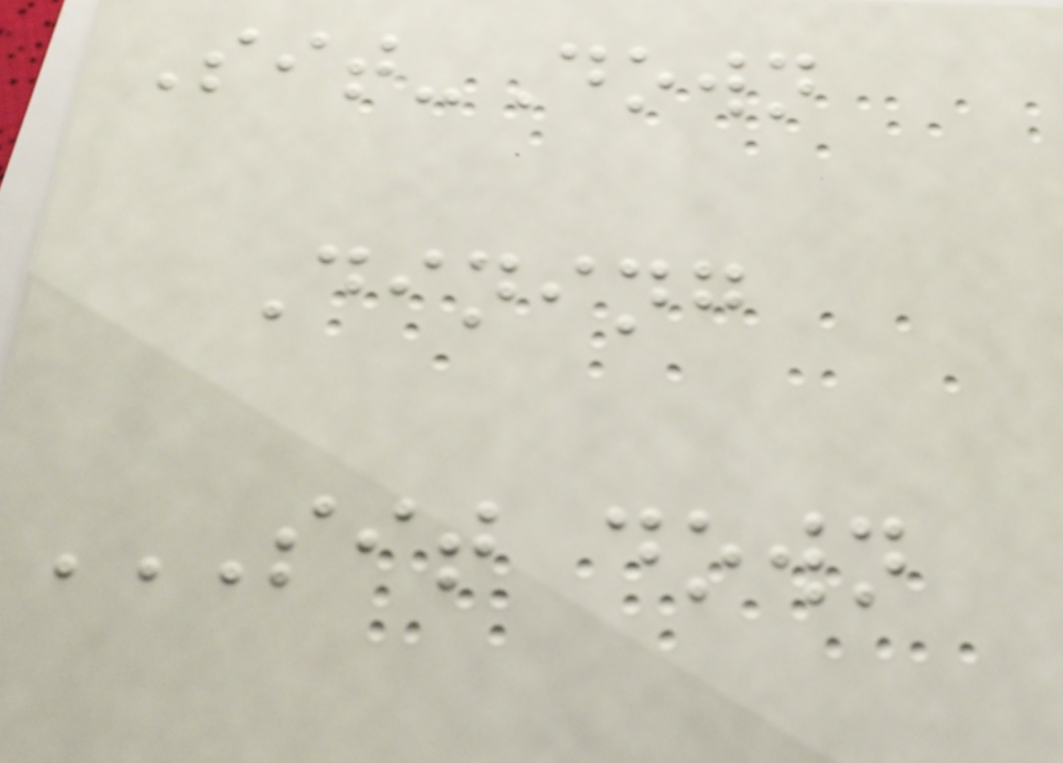Sit-Down
Dining
SIT DOWN
